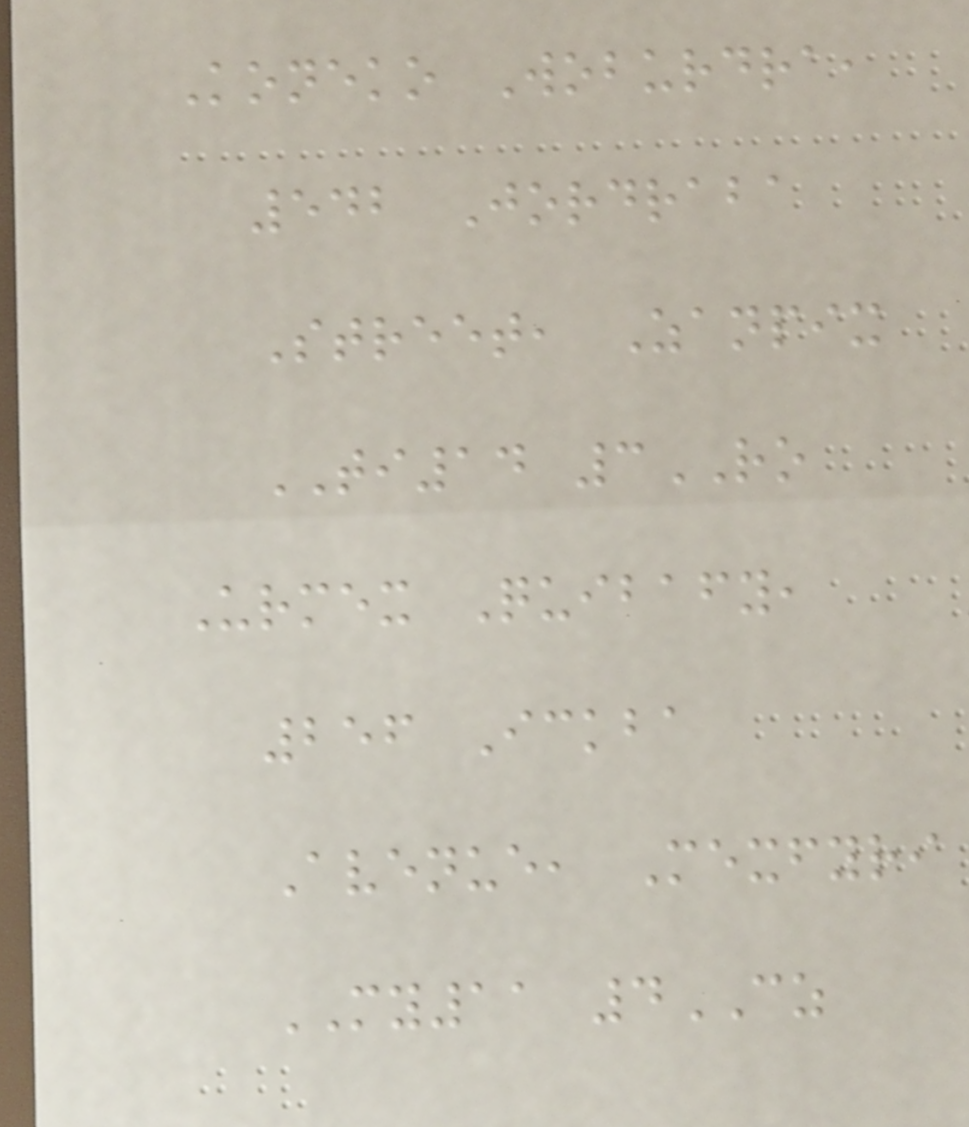Koneko Woburdra,
542 Jordraba
Street, Zanpix
TI14 3RO
Urmex Quibafy,
256 Ickba
Avenue, Mexfyri
MY11 4CZ
